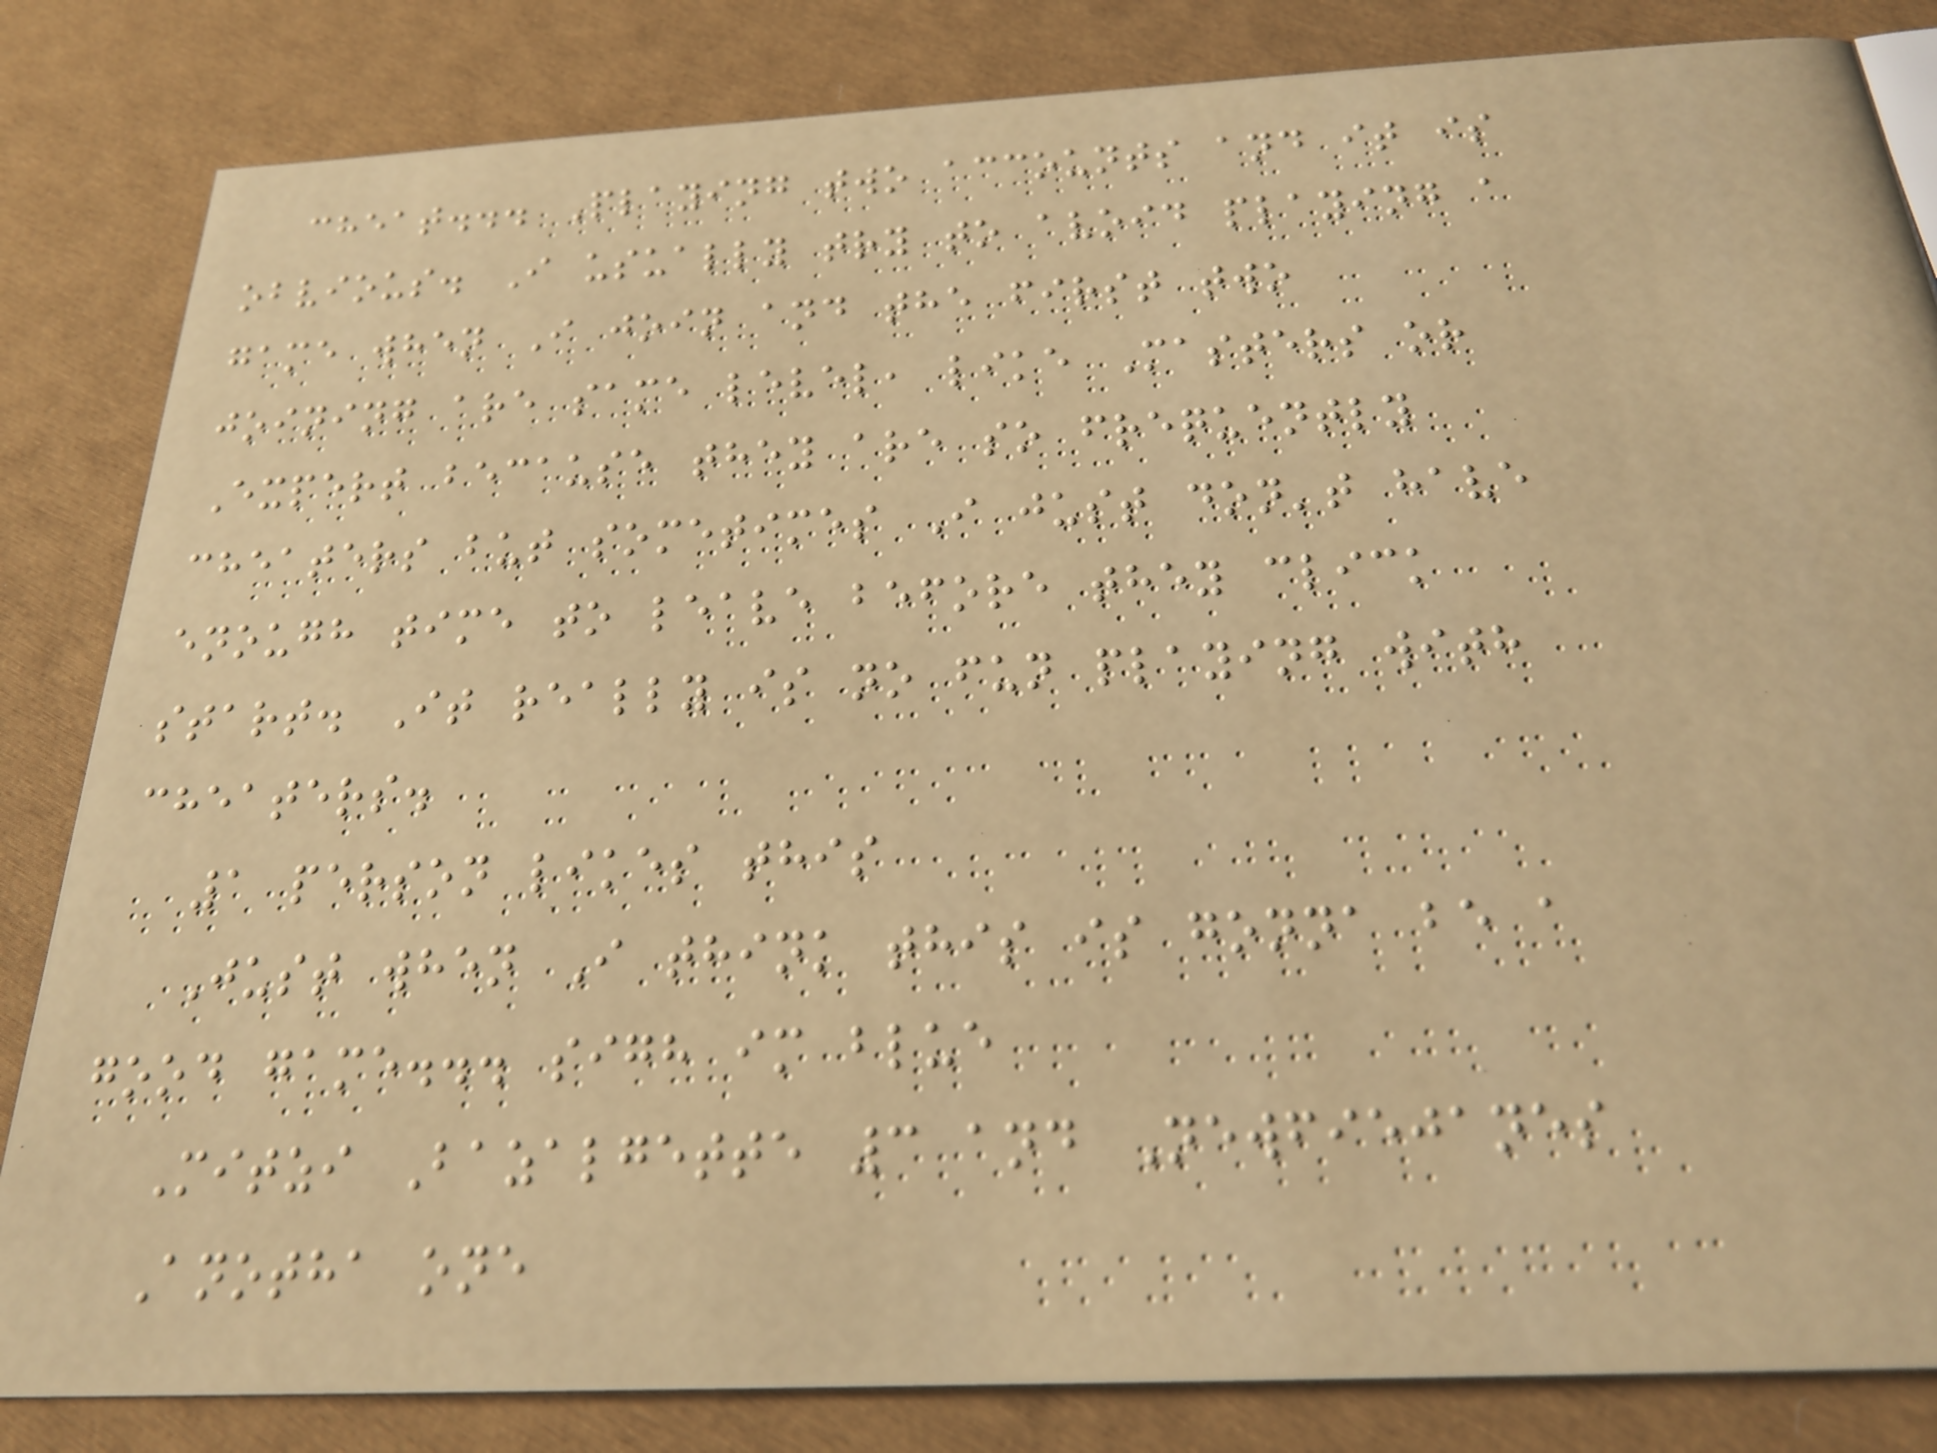cheat... Playing two accounts and it is
obvious. I usually try to avoid playing a
game when I join and the first two
joining are same level, like Masters or
Expert because they are so frequently
cheaters but sometimes I just don't have
enough time to leave before they click
start. It really is no fun playing with
cheaters.
1 person likes this
Just when I think this is gonna be a
good game... sigh im blue
Mitzi Bazalgette 3 and Newfiejanes
Anotha one
